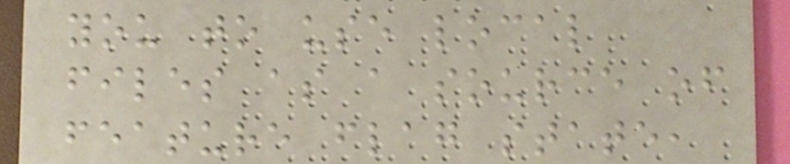you to use local
files as a source of
feature flag state,
